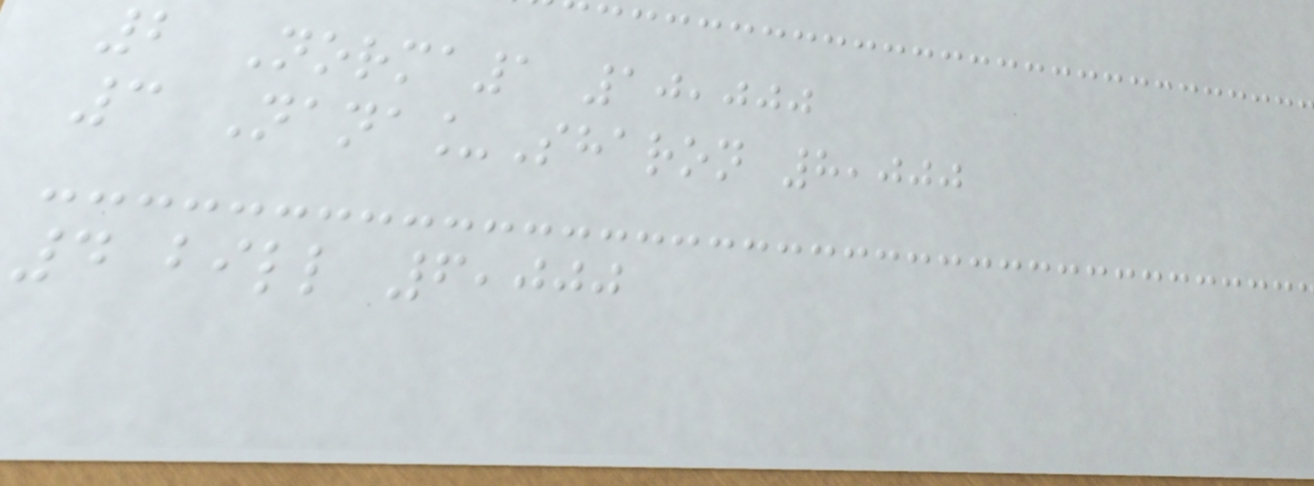2 Norma1 10,000
3 Nana_Sharon 8,000
4 bill 6,000
